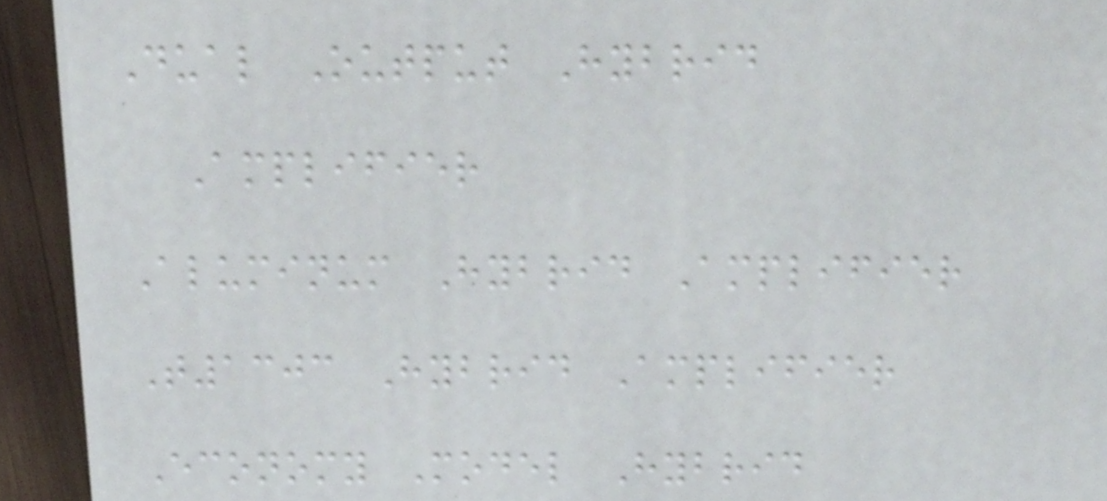Dual Output Hybrid
Amplifier
Aluminum Hybrid Amplifier
T1303 Hybrid Amplifier
Economy Model Hybrid
